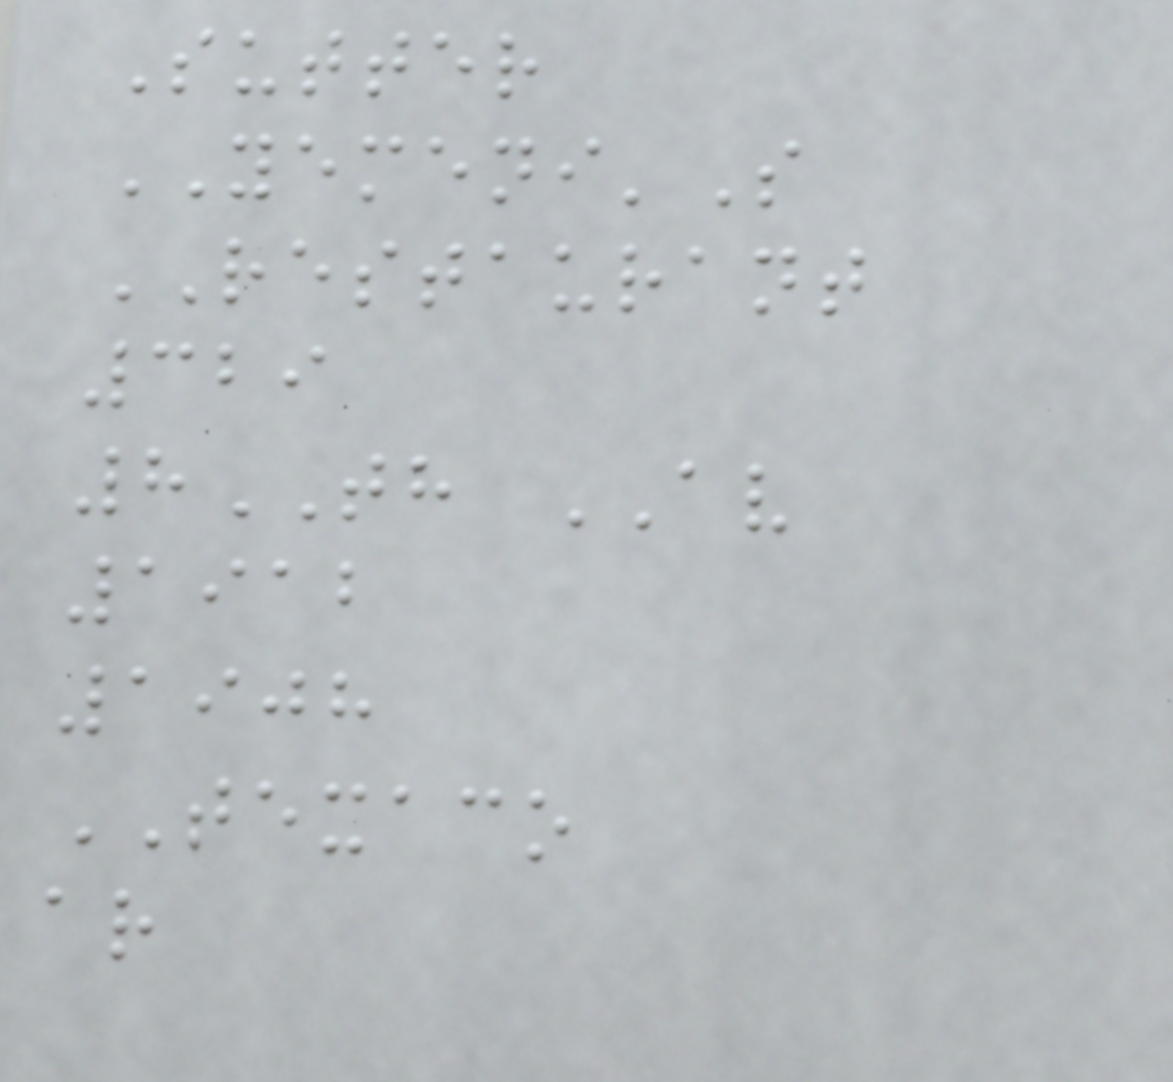Sutter
YEMENI'S
RESTAURANT
329
8TH AV
1912
1908
TEXACO
ar
